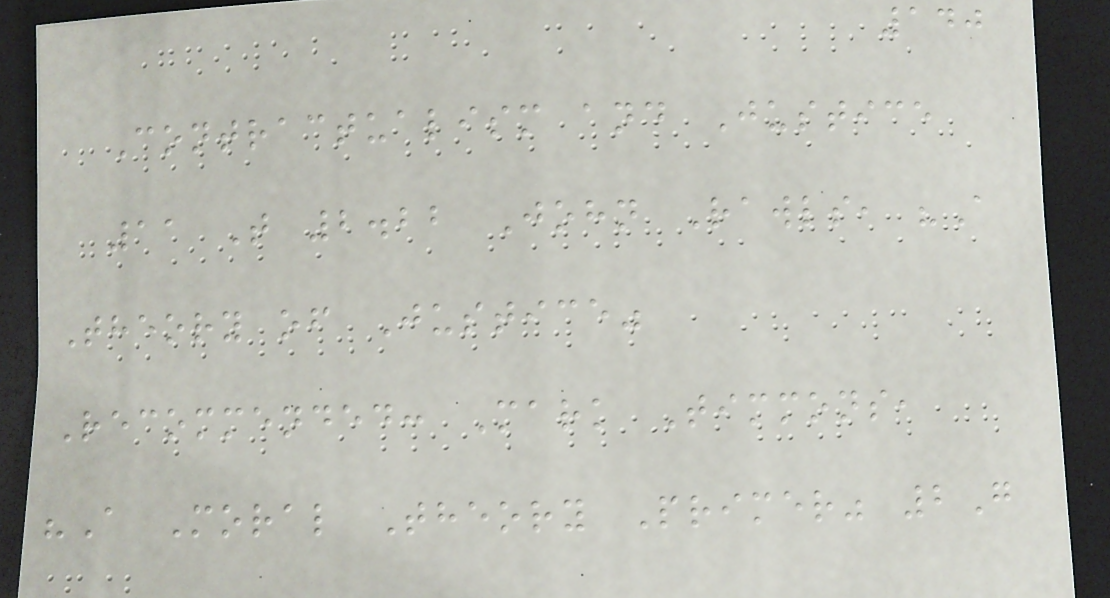140
Contractualism and Justice
11 T 2.22 John Rawls, "A
Theory of Justice"
Recommended: Mark Timmons,
"A Moral Theory Primer" 2G
